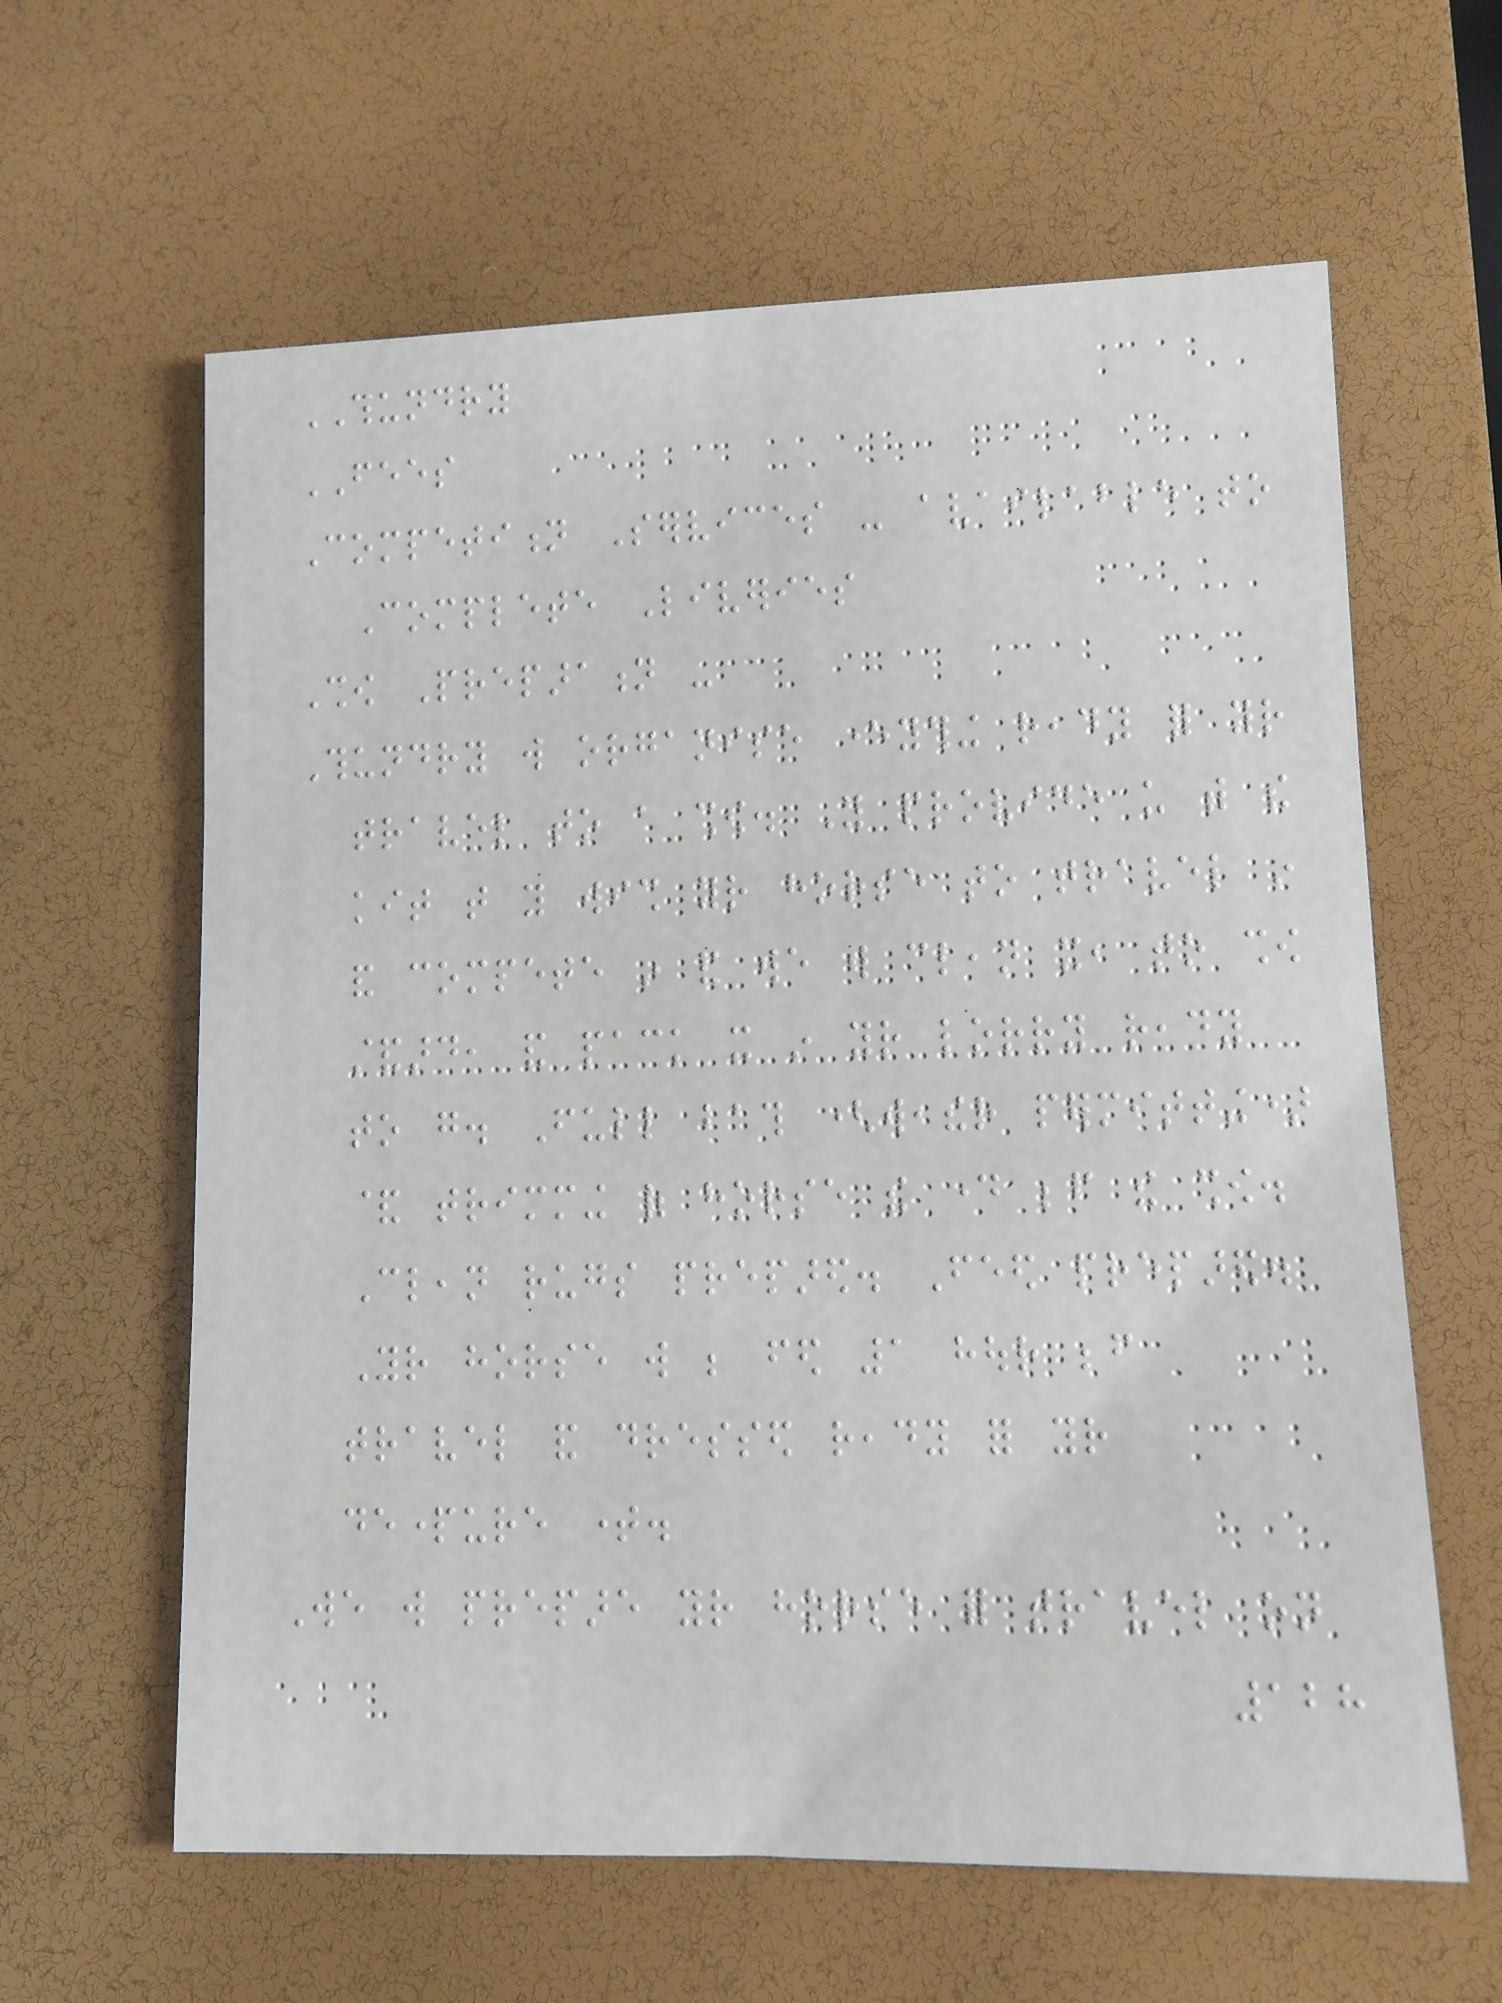THUNDRY
FEES
Competition Services - available to
Complete Liveries
Show Preparation -
Thundry will organise everything ready for your
travel to a show. You provide us with the
kit that you wish your horse to travel in
and compete in and we will clean it, to show
standard, and pack it in your lorry ready
to go. Full bath (weather permitting)
& trimming of horse the day before the show.
Clean rugs prepared. Feed prepared.
Your horse will be fed 1 hour before
travel and dressed ready for your
departure time.
We will prepare your horse for travel on
128
